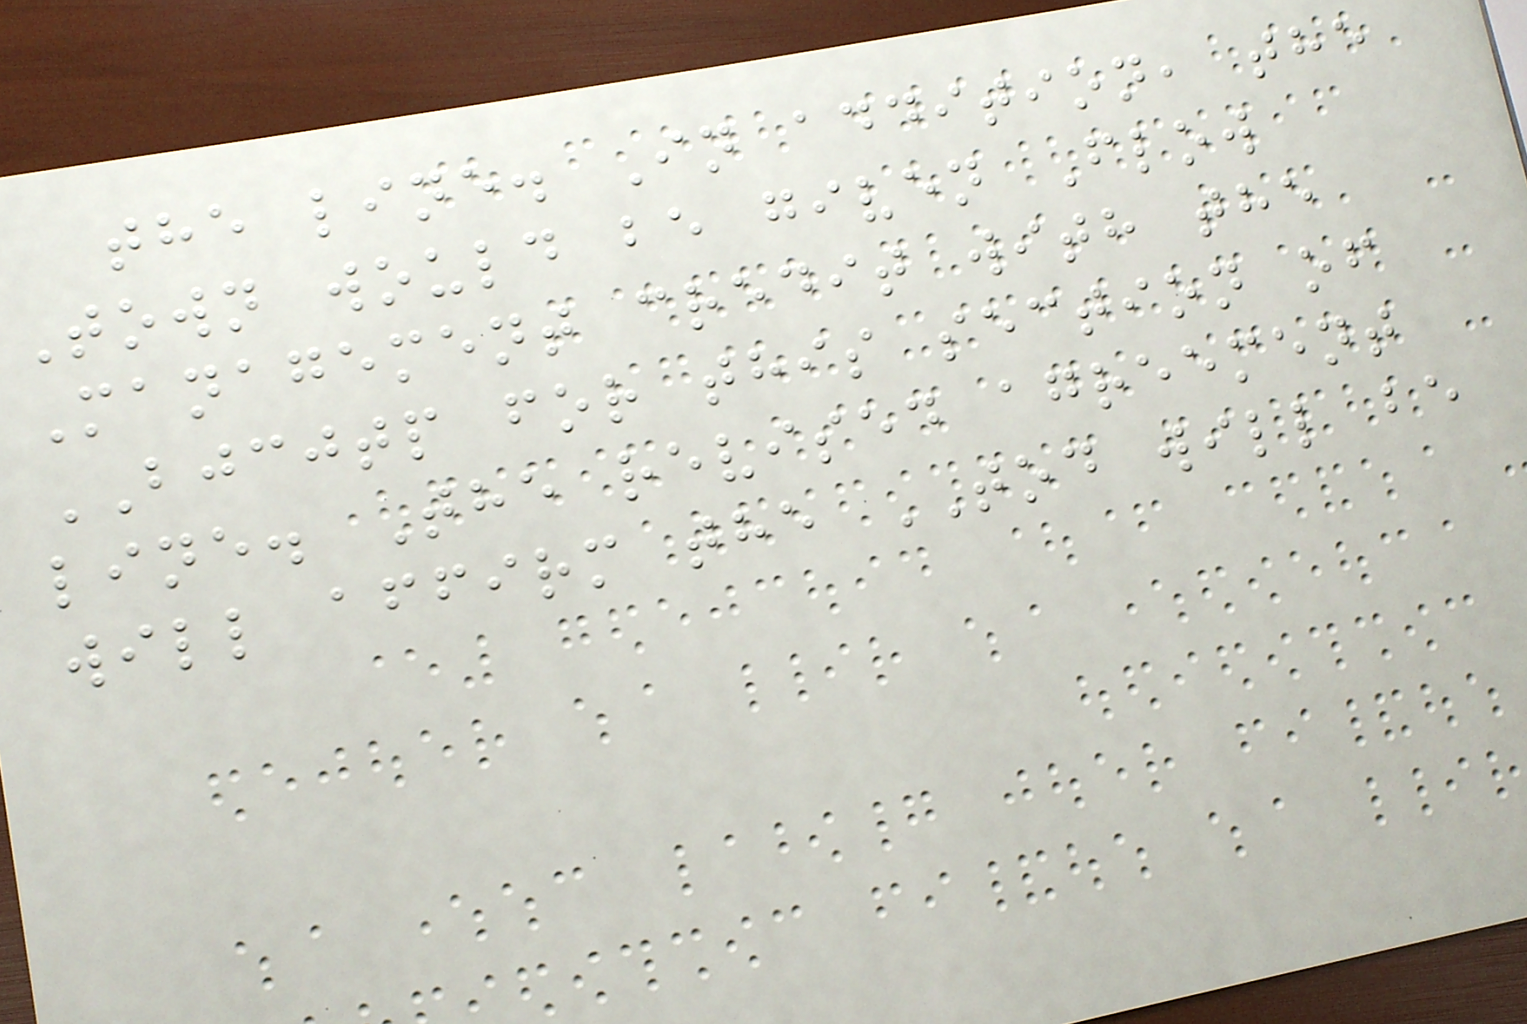the line. In addition, the
Town would be given Flow
Management credit with the
BJCJTP for this section of
line. The revised agreement
will affirm the TOD will be
